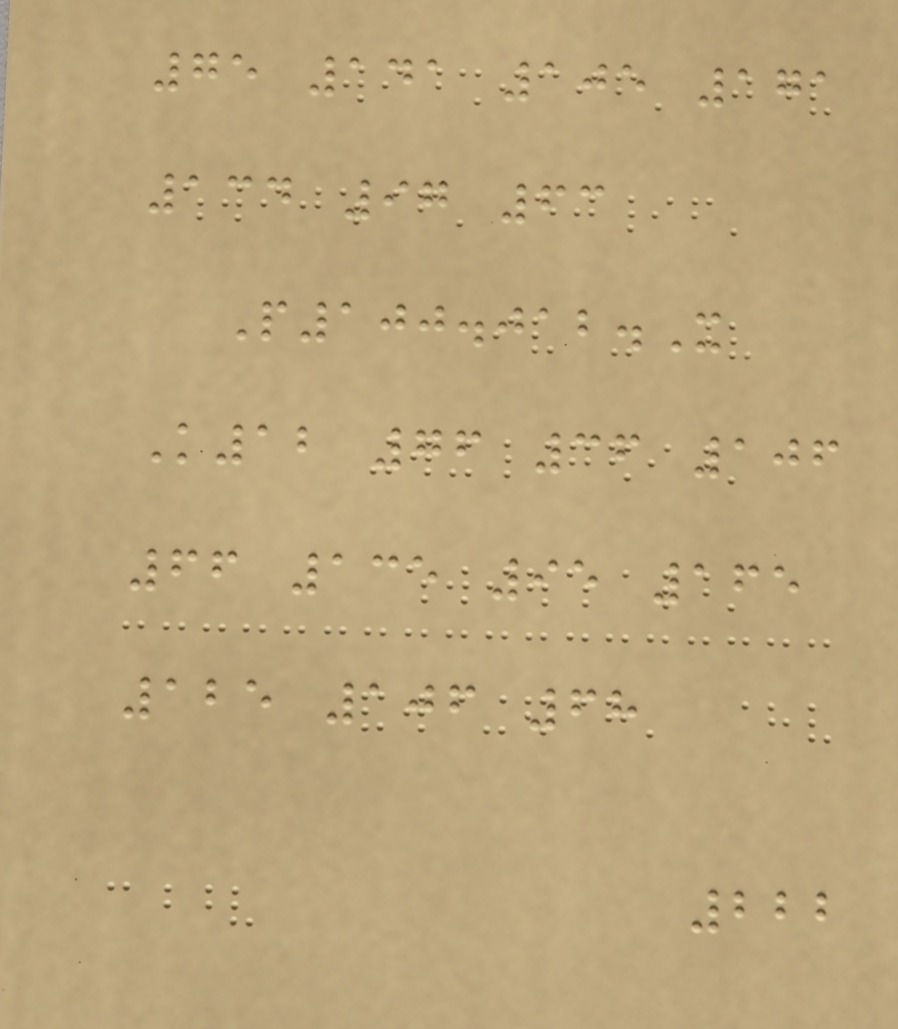75 141 105 171
134 97 63
P100.012.X
K12 76 36 106
66 135 95 165
125 106 68
222
